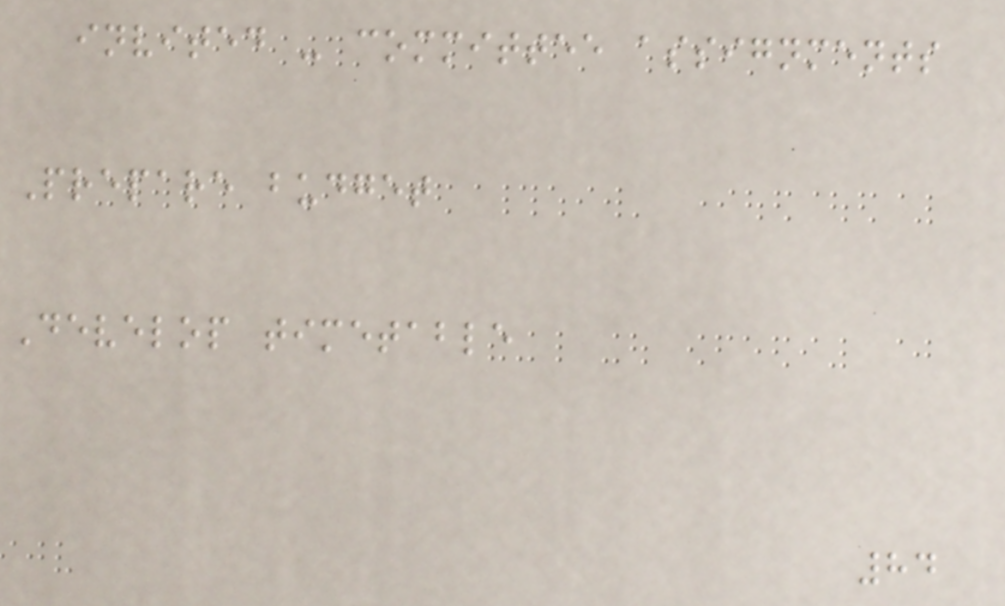invited - committee assignments
Prepare budget
Develop timetable
84
